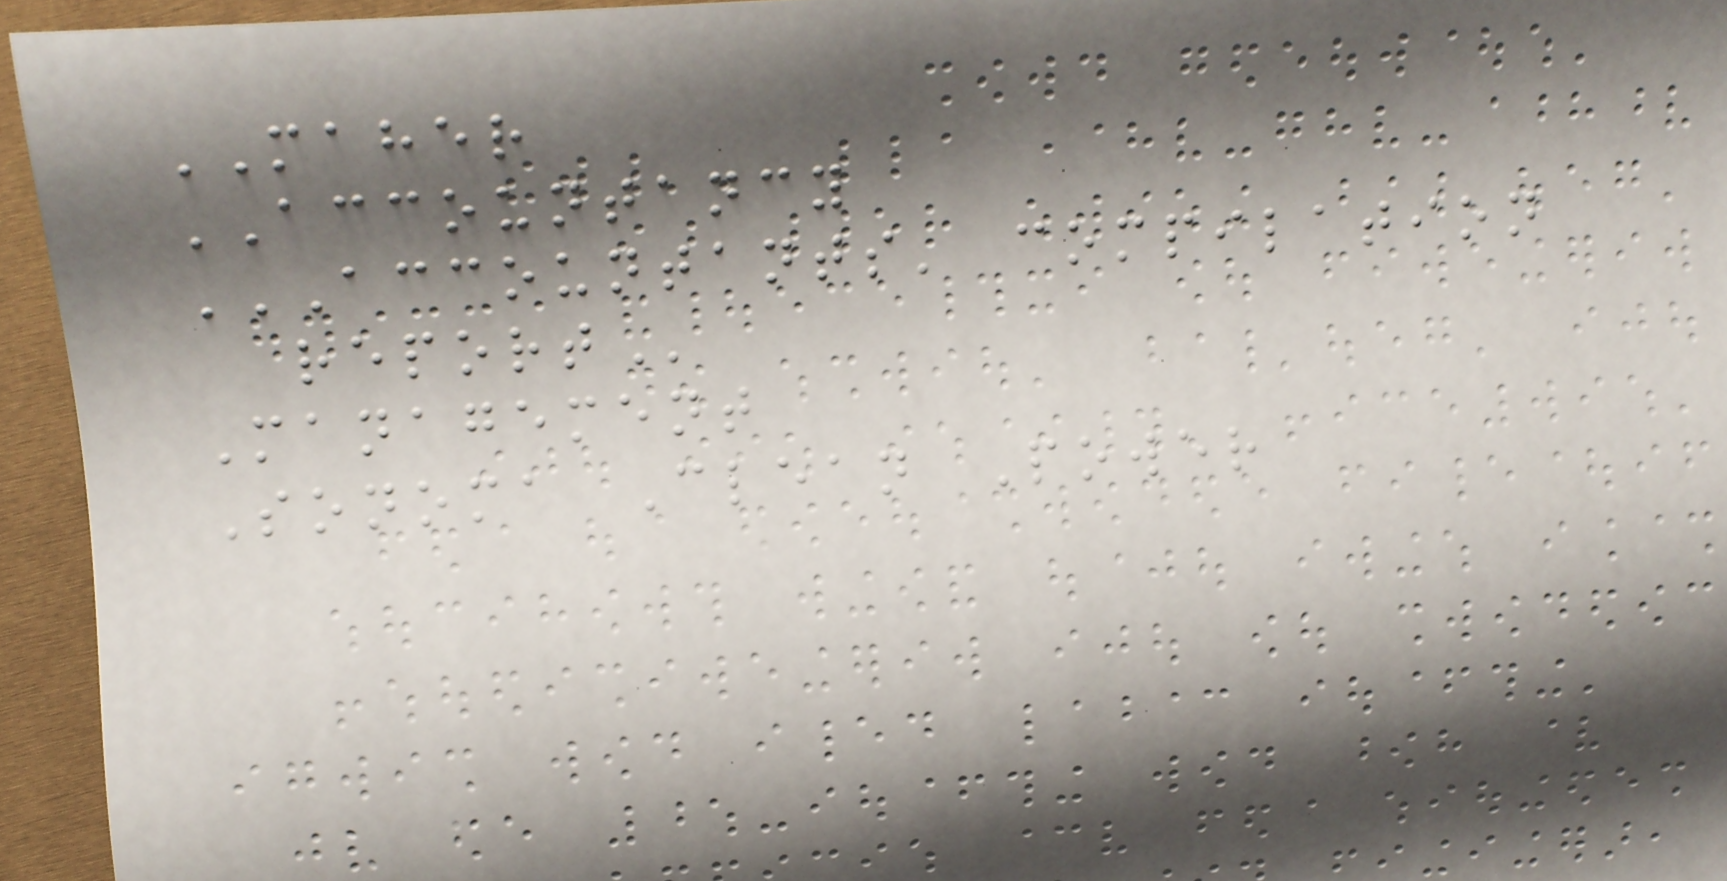MAHER
ACCOUNTANCY
ACCOUNTANTS' COMPILATION
REPORT
Management
Sonoma Clean Power
